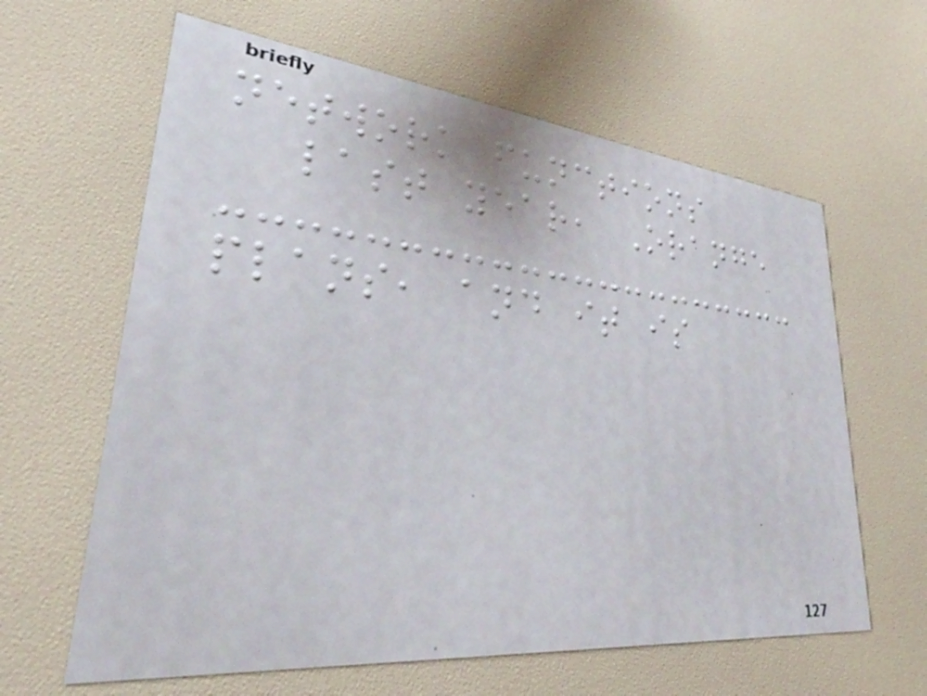network functions
last year, Orange
plans, and it is
